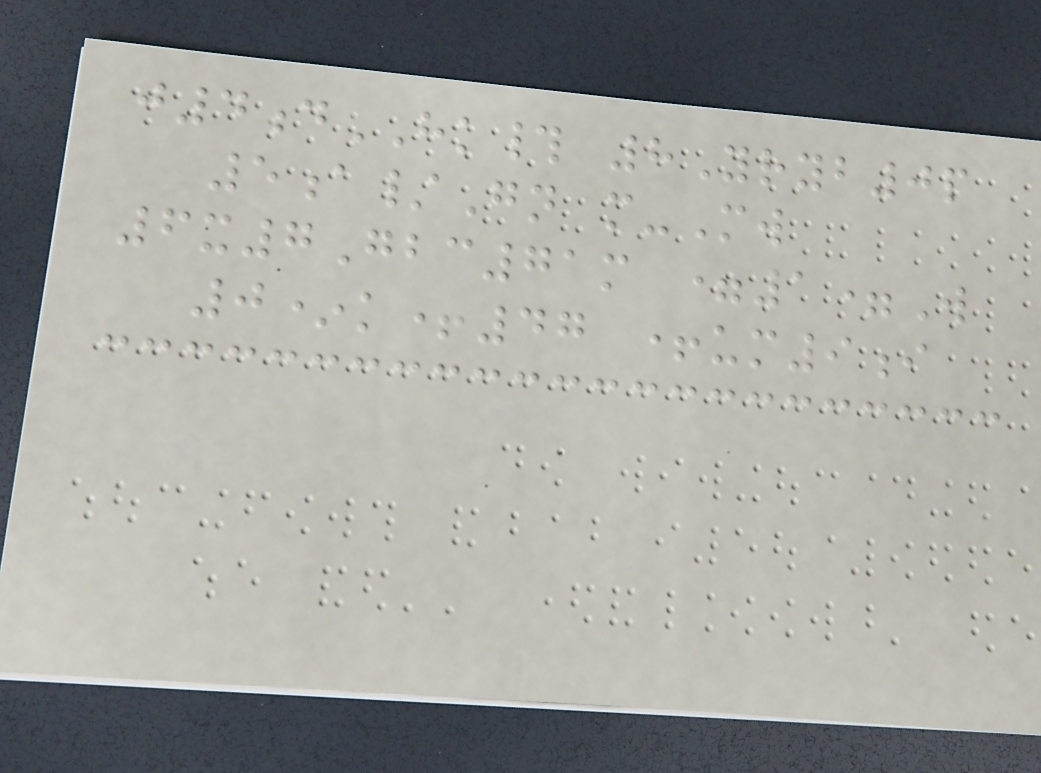j4dHK# 8Yryb0p
5a/Gn m-Mw
6x7Gbc71m =1=W
0*k+47 +um9i
